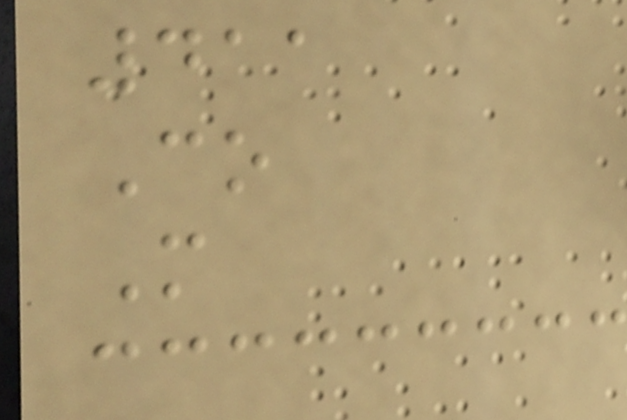411
Co
M
